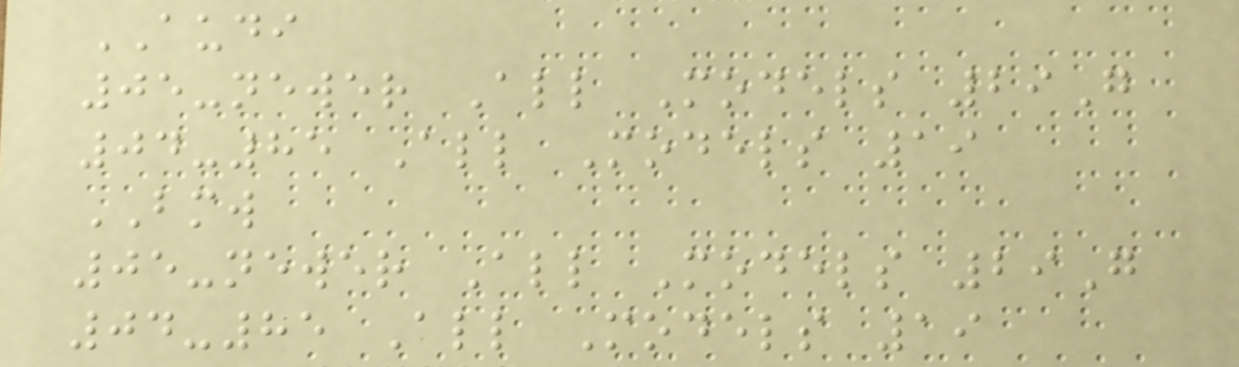AUDI
05-newer All Models 29G
04-85 All Models 19
BMW
05-newer All Models 29G
04-85 All Models 19
